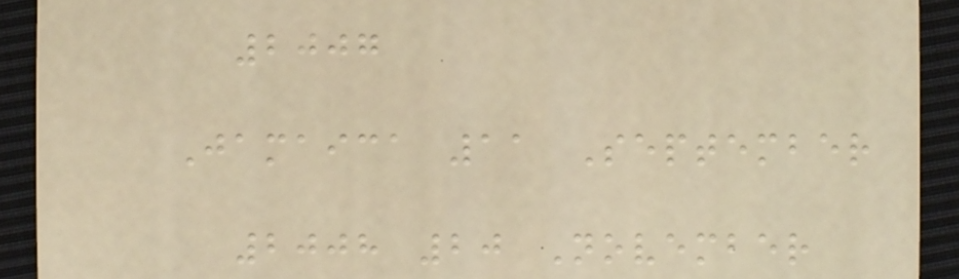2007
Jamaica 11 September
2008 20 November
